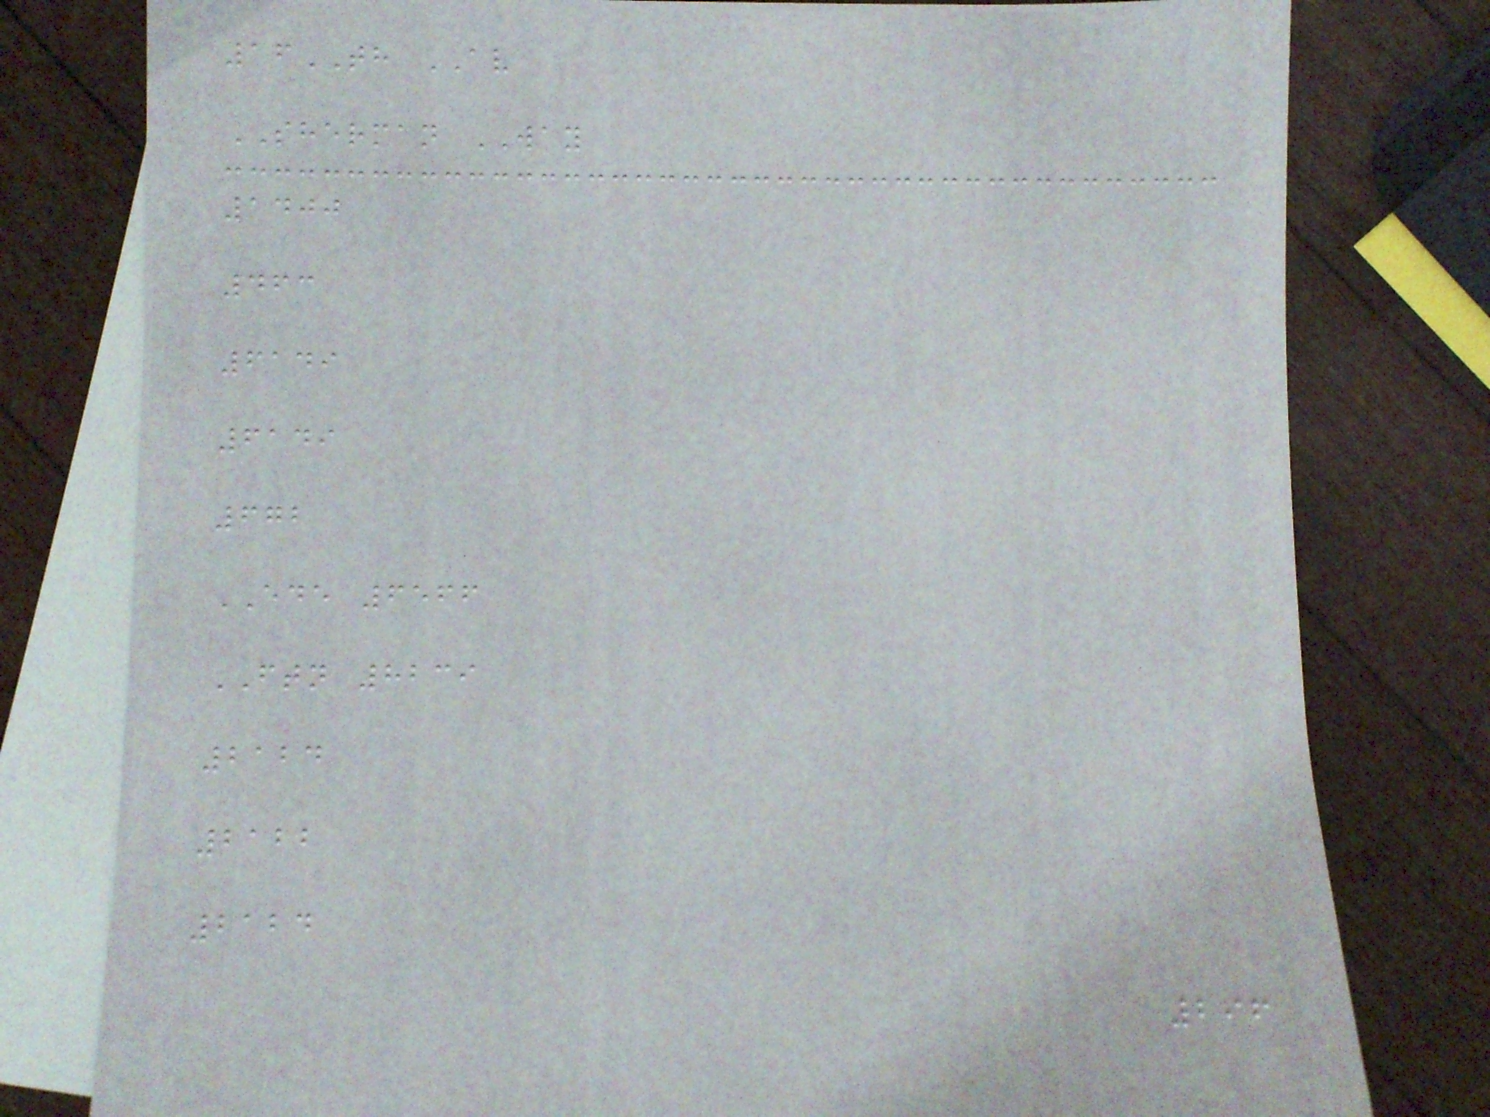16TH AV
SHERMAN WAY
1400
463
6149
6149
672
EDE 6566
FTN 8239
2124
2122
2124
296
